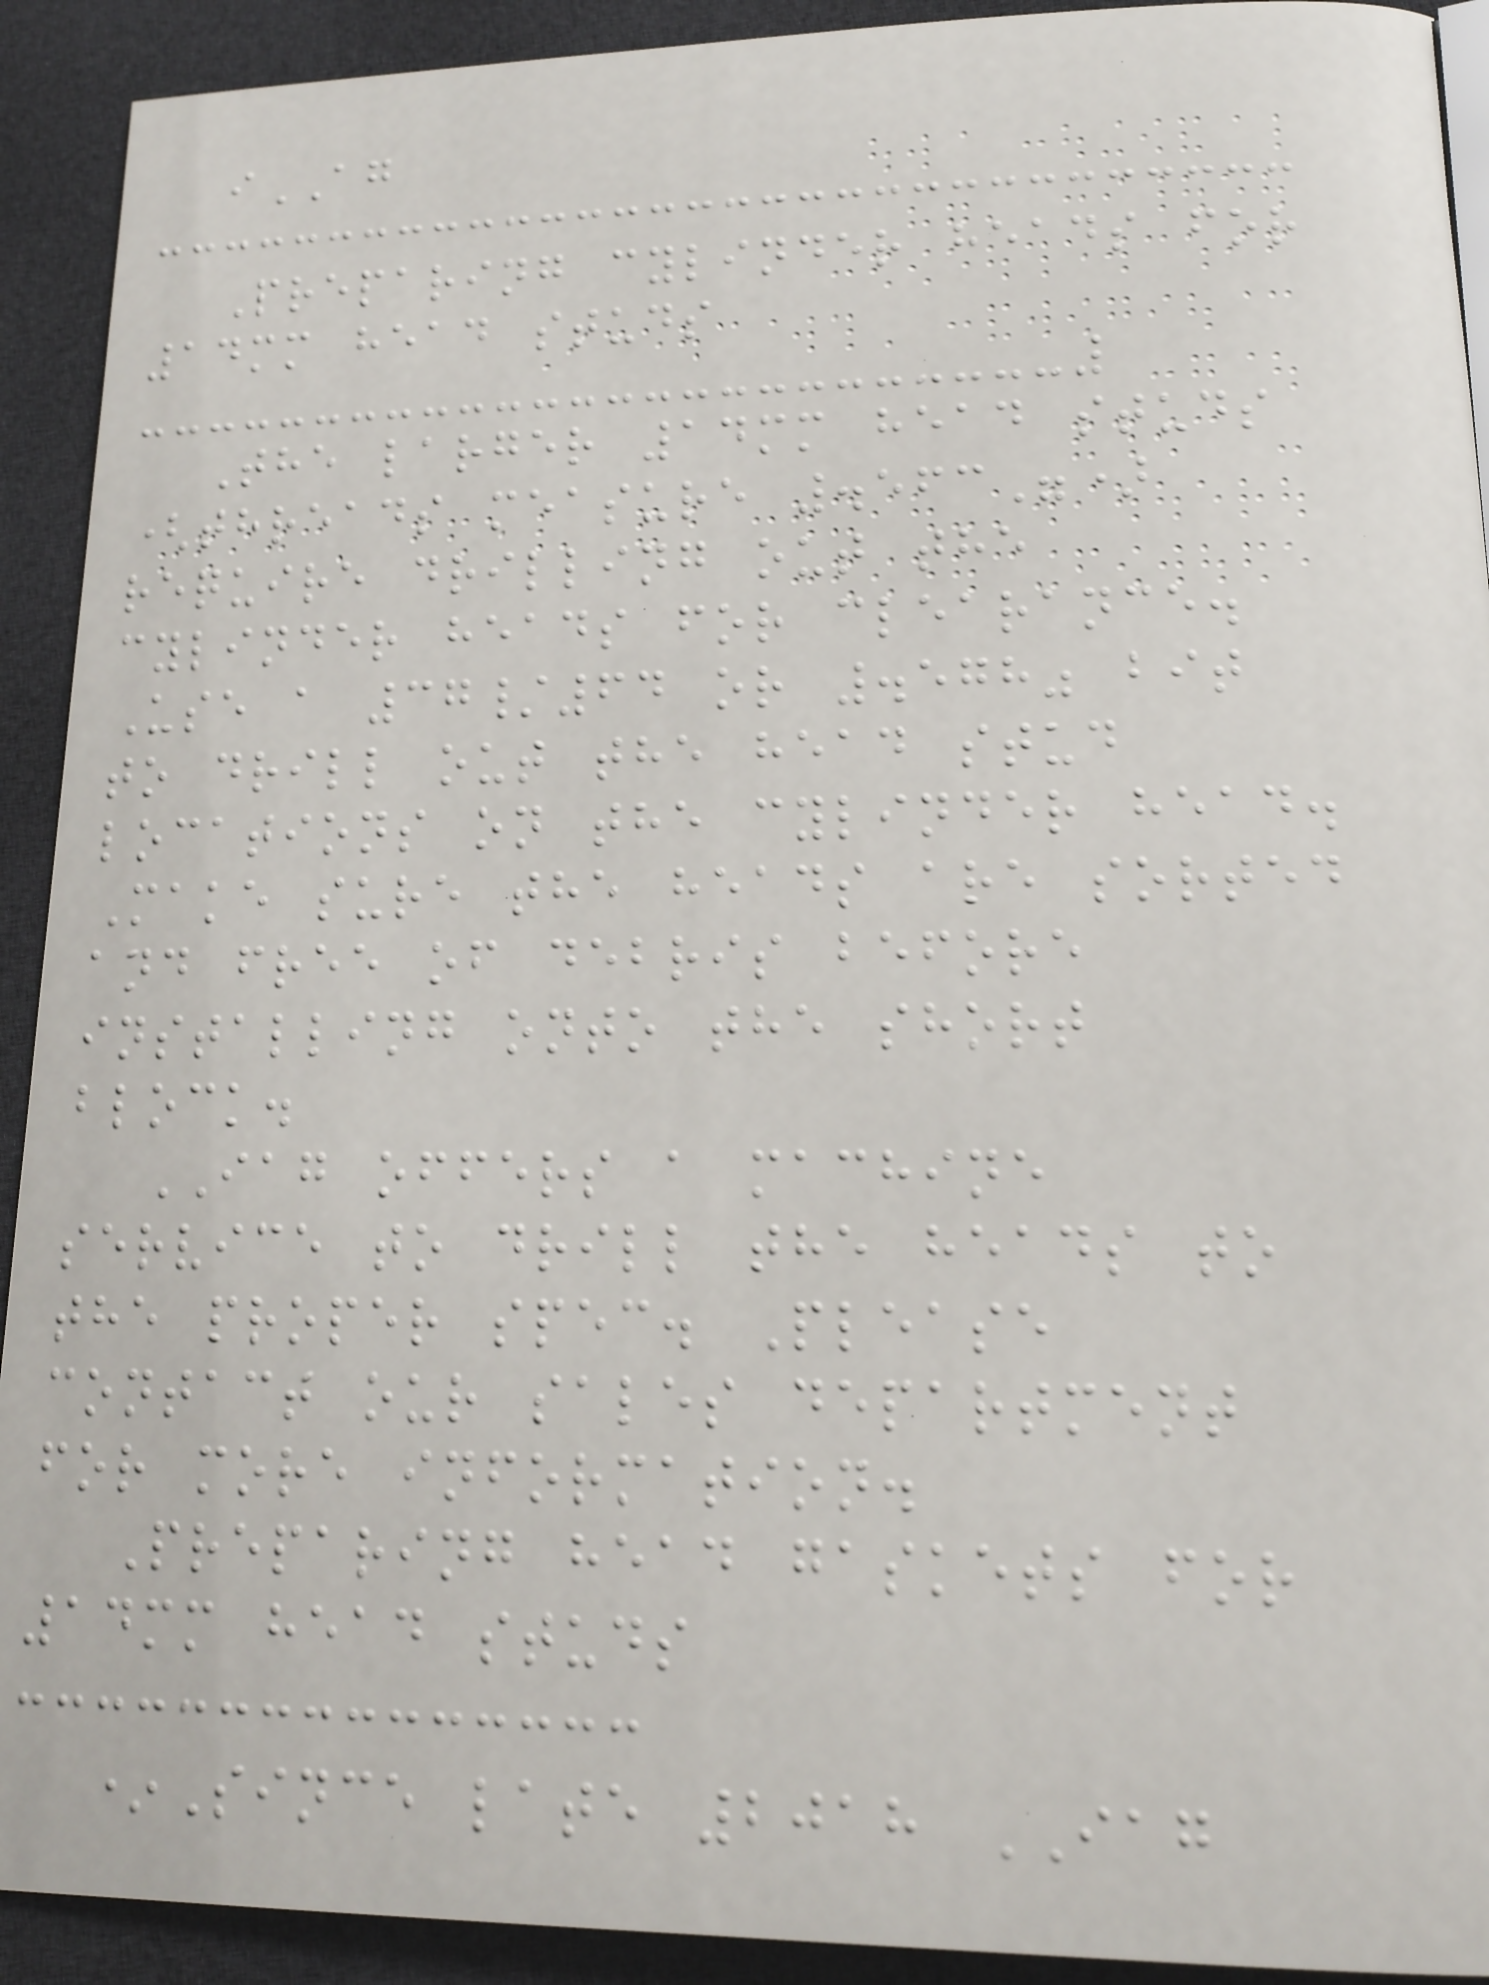iAG
Preparing cylinder heads for
14mm head studs
The larger 14mm head studs
(threads measure .563")
require drilling out the
cylinder heads for clearance.
Use a 37/64 or .578" bit
to drill out the head stud
locations on the cylinder head.
Make sure the heads are sorted
and free of debris before
installing onto the short
block.
IAG offers a machine
service to drill the heads to
the proper spec. Please
contact our sales department
for more information.
Preparing head gaskets for
14mm head studs
*Since late 2018 IAG
